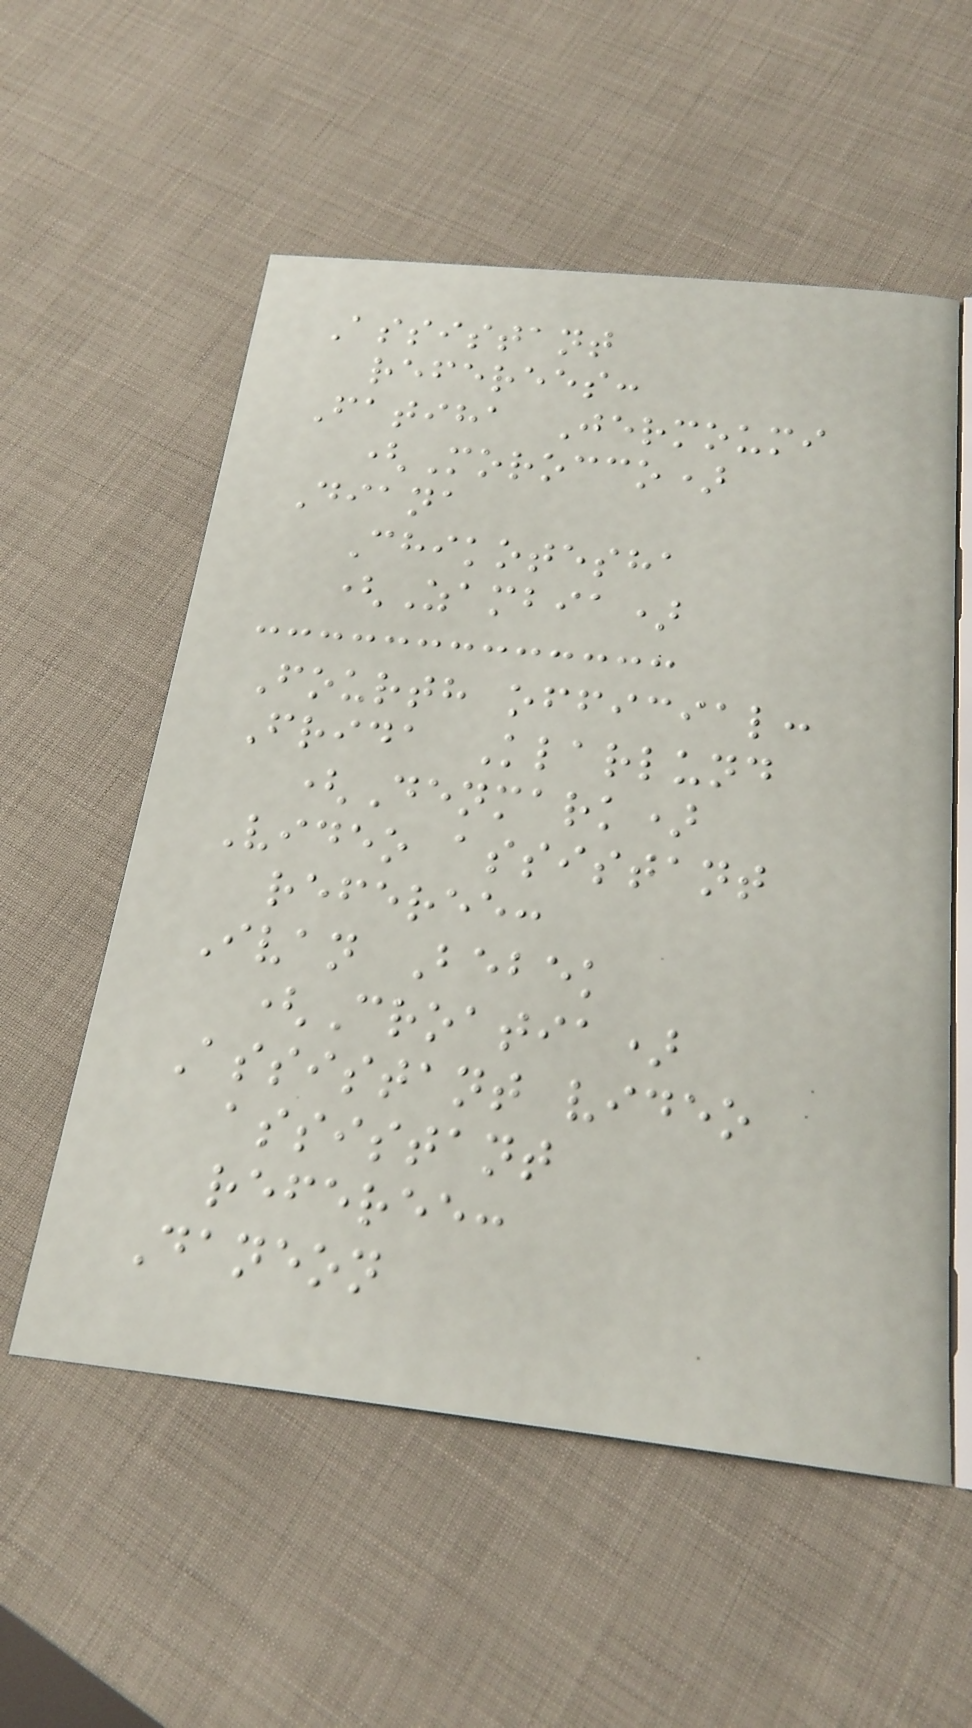Assistant
referees:
Fatiha Jermoumi
(Morocco)
Diana
Chikotesha
(Zambia)
Fourth official:
Frida Klarlund
(Denmark)
Video assistant
referee:
Ivan Bebek
(Croatia)
Assistant video
assistant
referee:
Daneon
